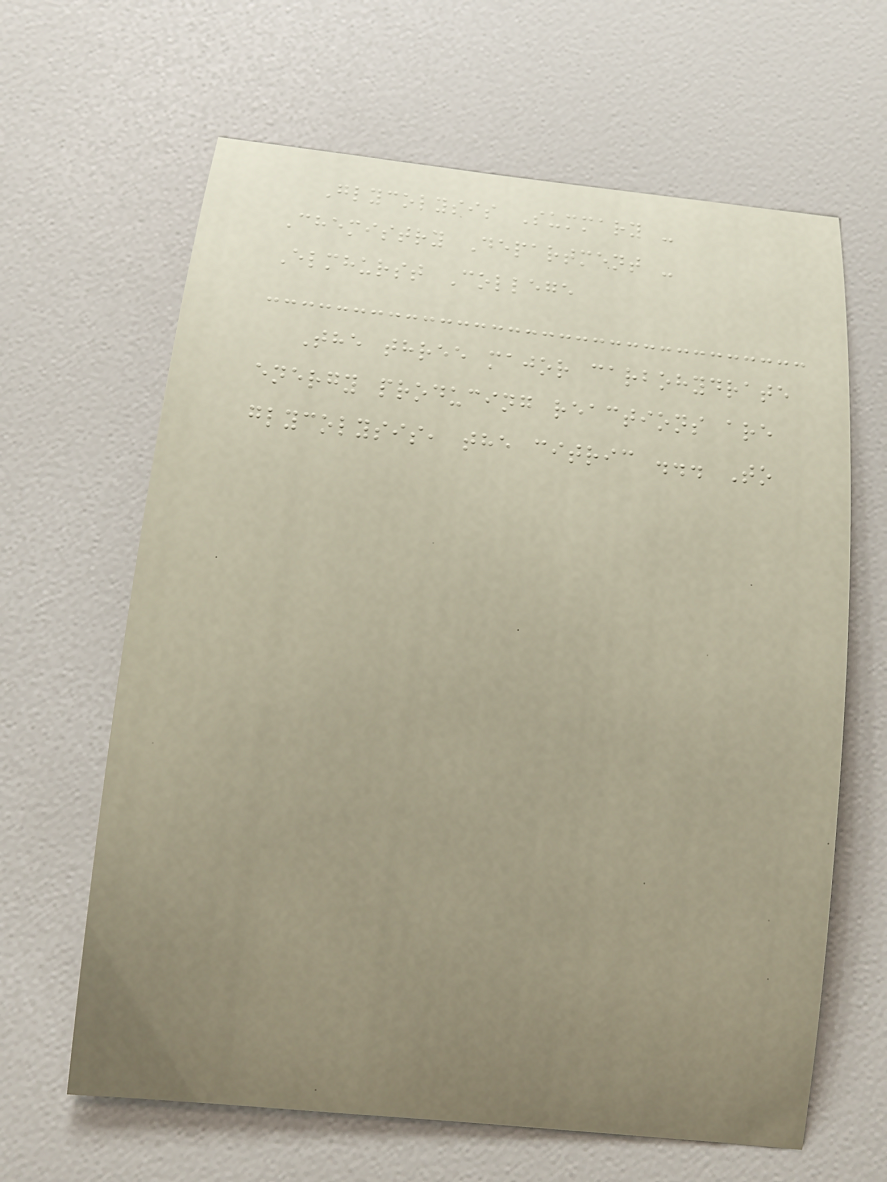Glycolysis Summary -
Chemistry Department -
Elmhurst College
The three major carbohydrate
energy producing reactions are
glycolysis, the citric ... To
